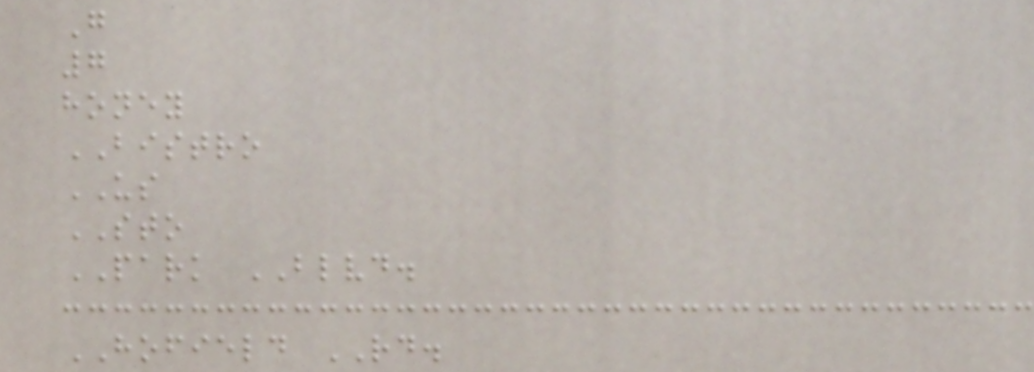G
7
honey
BISTRO
US
STO
PARK BLVD.
HOFIELD RD.
